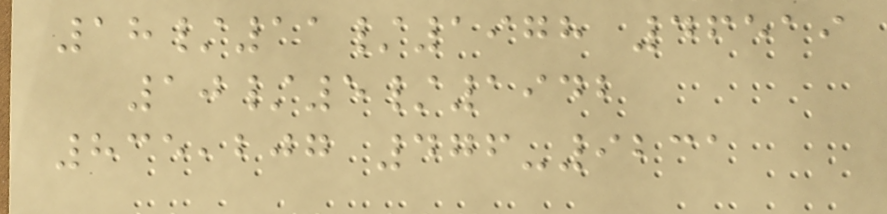18/11/1978 46519
10/5/1942
835,207 476-9231
